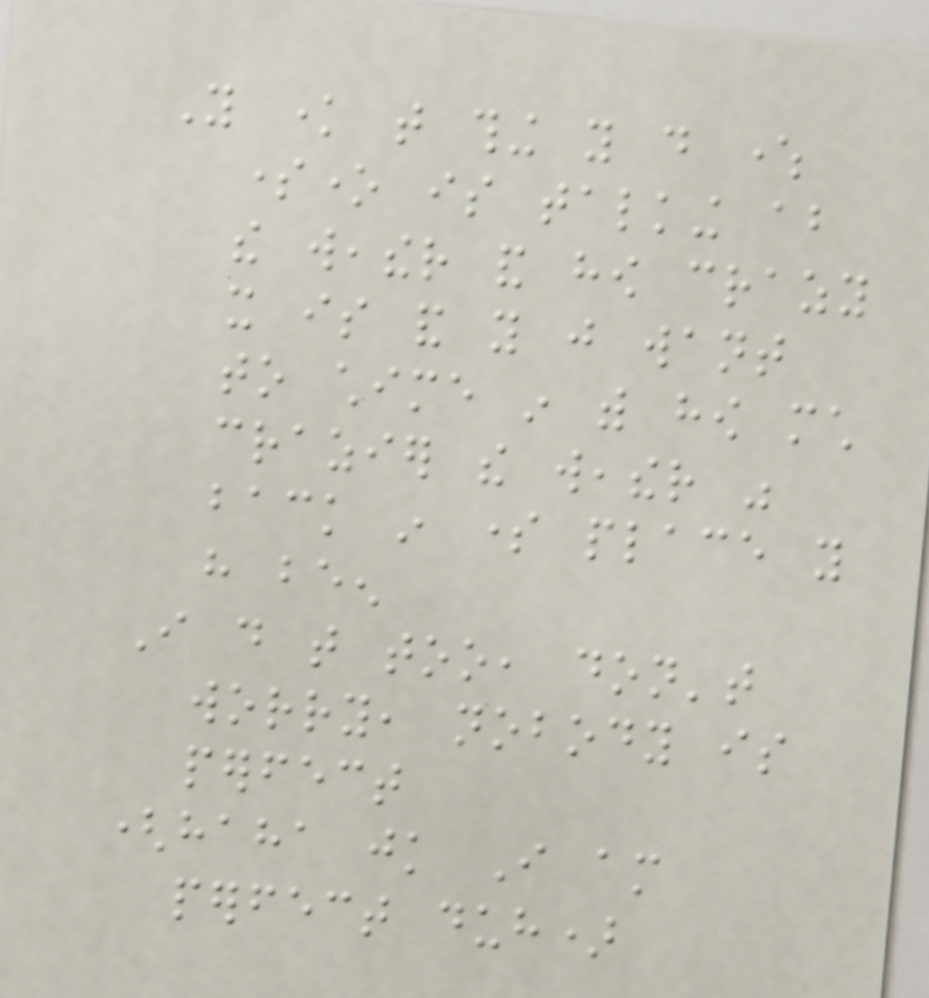You know that thing you do where
someone is talking about
the weather and how crazy
it is and you just want
to chime in with how much
crazier the weather was
back in some place you
have been
I do that too, don't
worry, nobody is
perfect
(haha jk I am
perfect duh)
